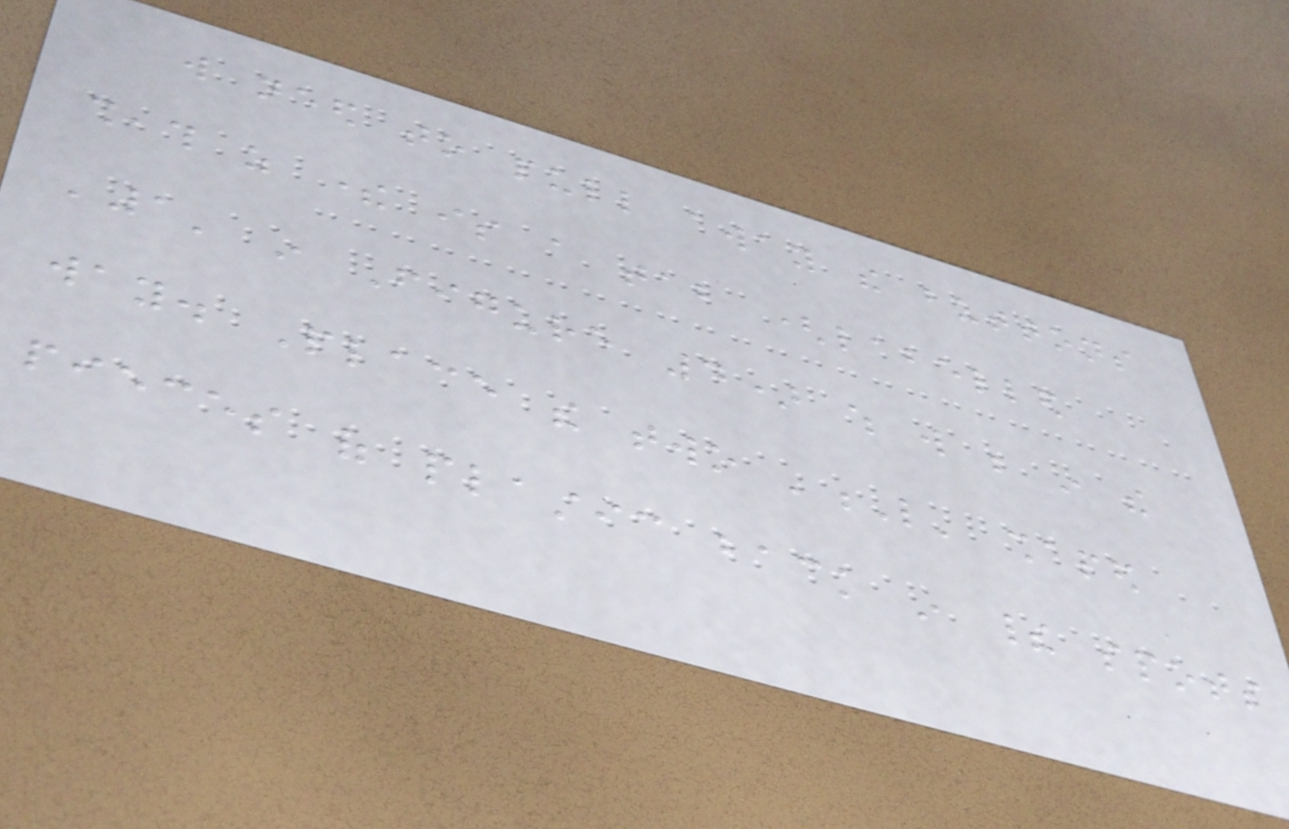will need to pull away the buttons
sheath as there is a tab (labelled
'1' in Figure 4) which will be in the
way. Place the two 'L' shaped
pieces of plastic back in their spots
